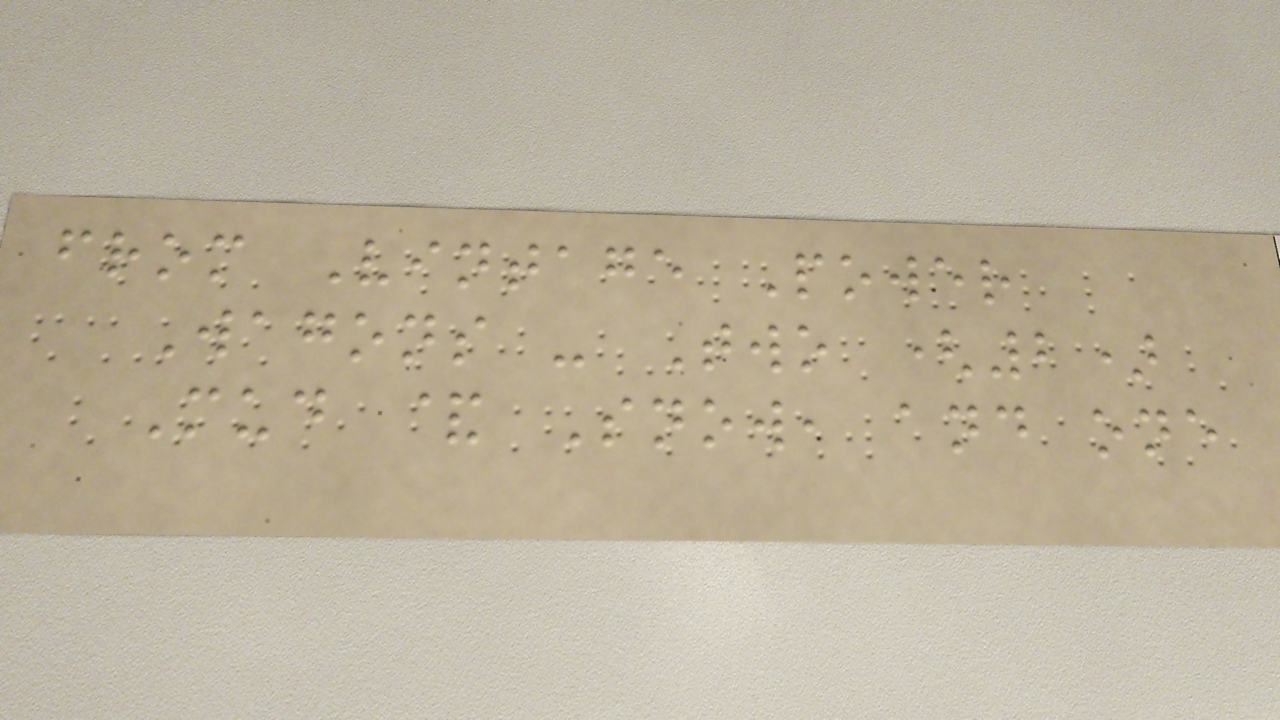from Vintage Power
Wagons - Two (2)
Mud & Snow, and one
